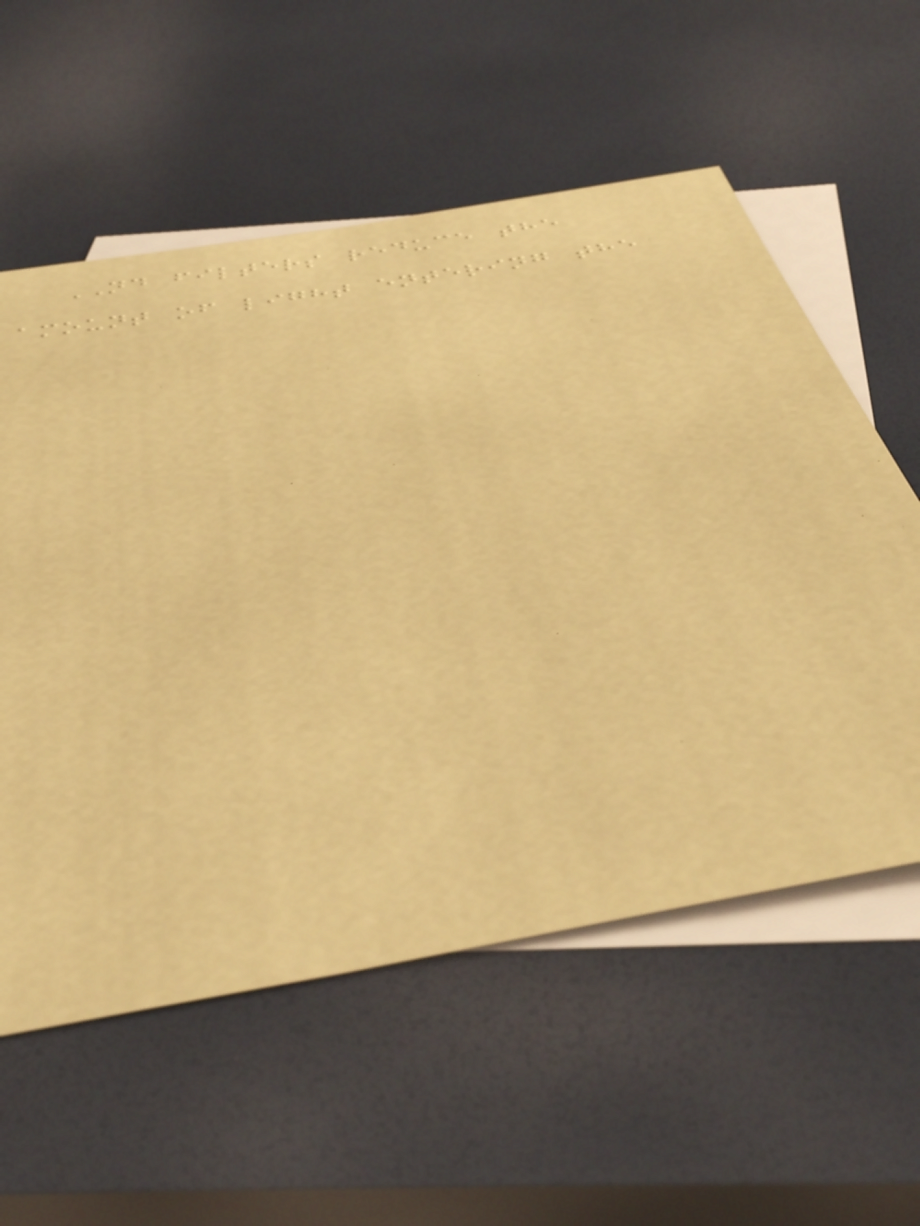ND filters reduce the
amount of light entering the
